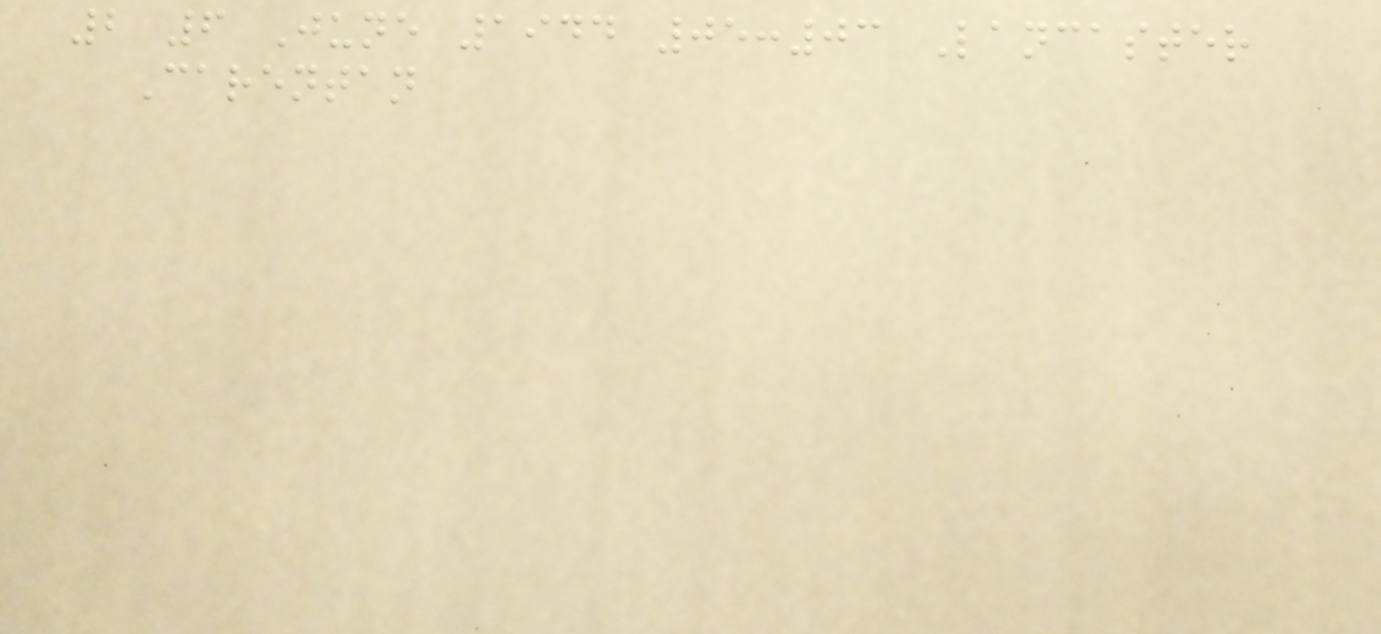2 6 June 1944 05:03 Lancaster
Carentan
